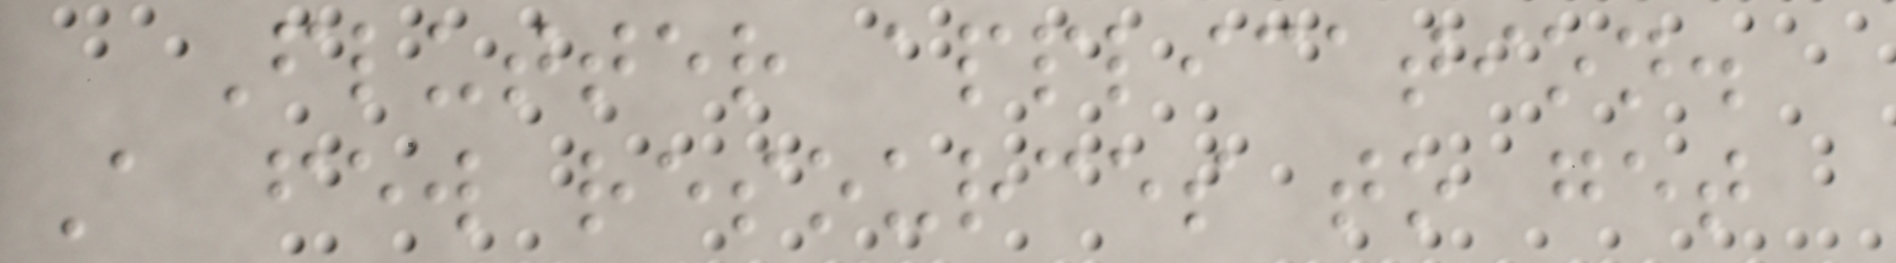Flutter application.
A few resources to get
